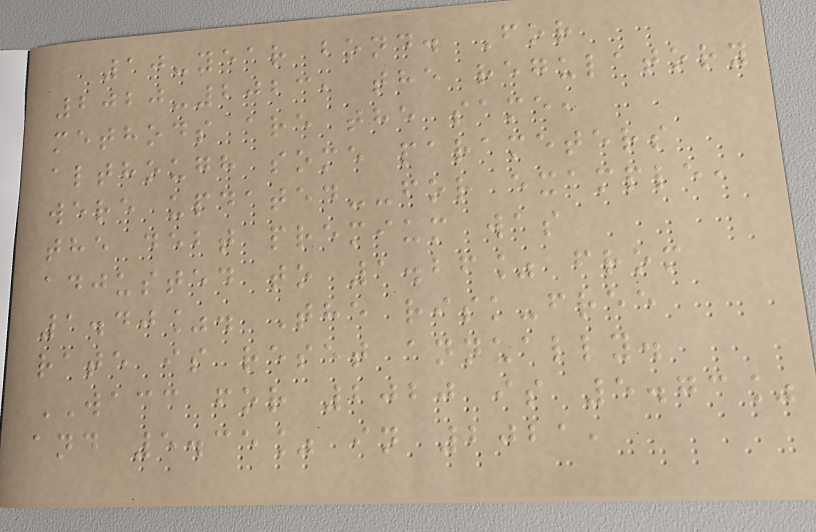10-year bond. For
2020-2023, the regulatory
methods are the same,
although some parameters
were updated--for example,
the debt premium was
adjusted to 1.26% from
1.40%. The risk-free
rate is reset annually.
WACC for 2020 is 5.73%
and 5.35% in 2021,
